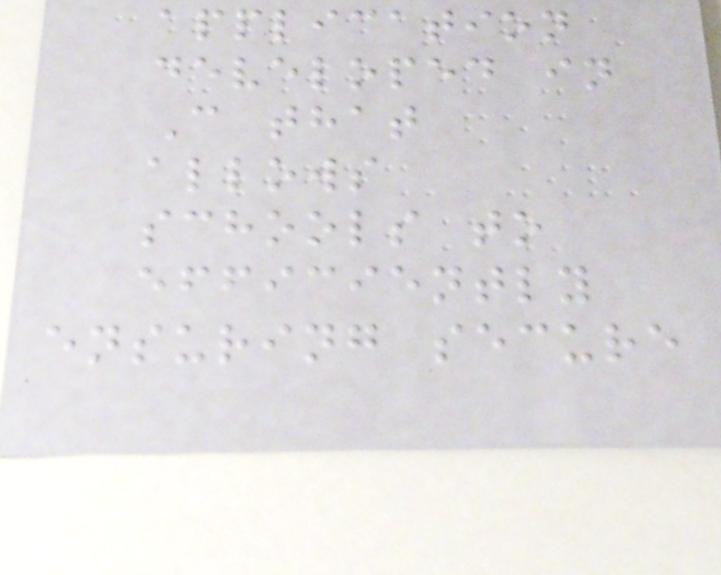application
developed in
C that
allows
schools to
efficiently
ensuring secure
